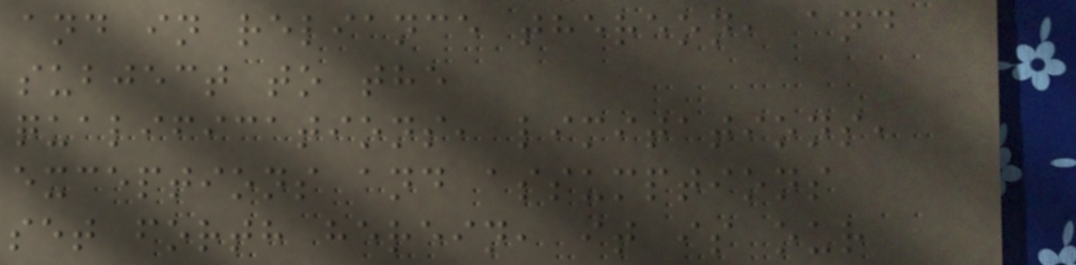and in reliance thereon, and
subject to the
qualifications, limitations,
exceptions and assumptions
set forth herein, it is our
